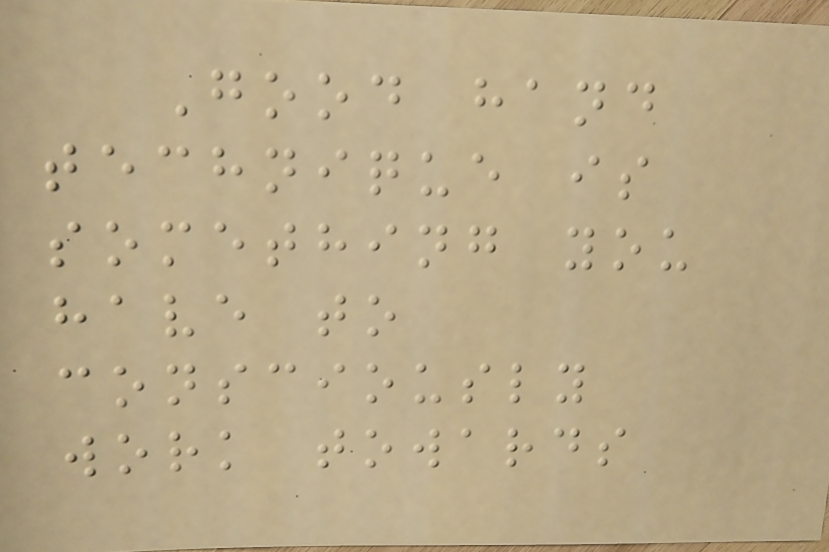Good hand
technique is
something you
have to
consciously
work towards
